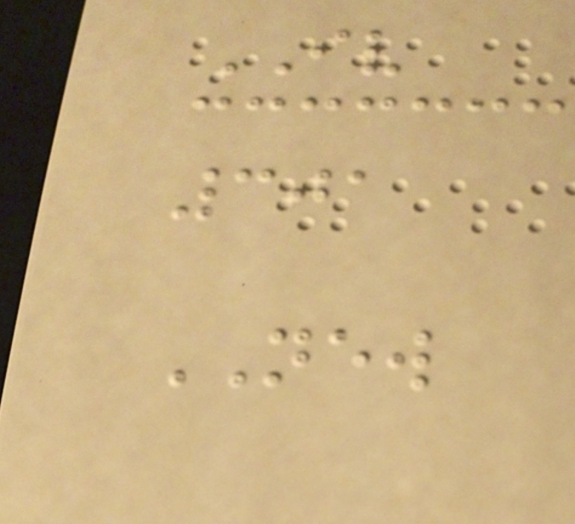IV
301
NEW
